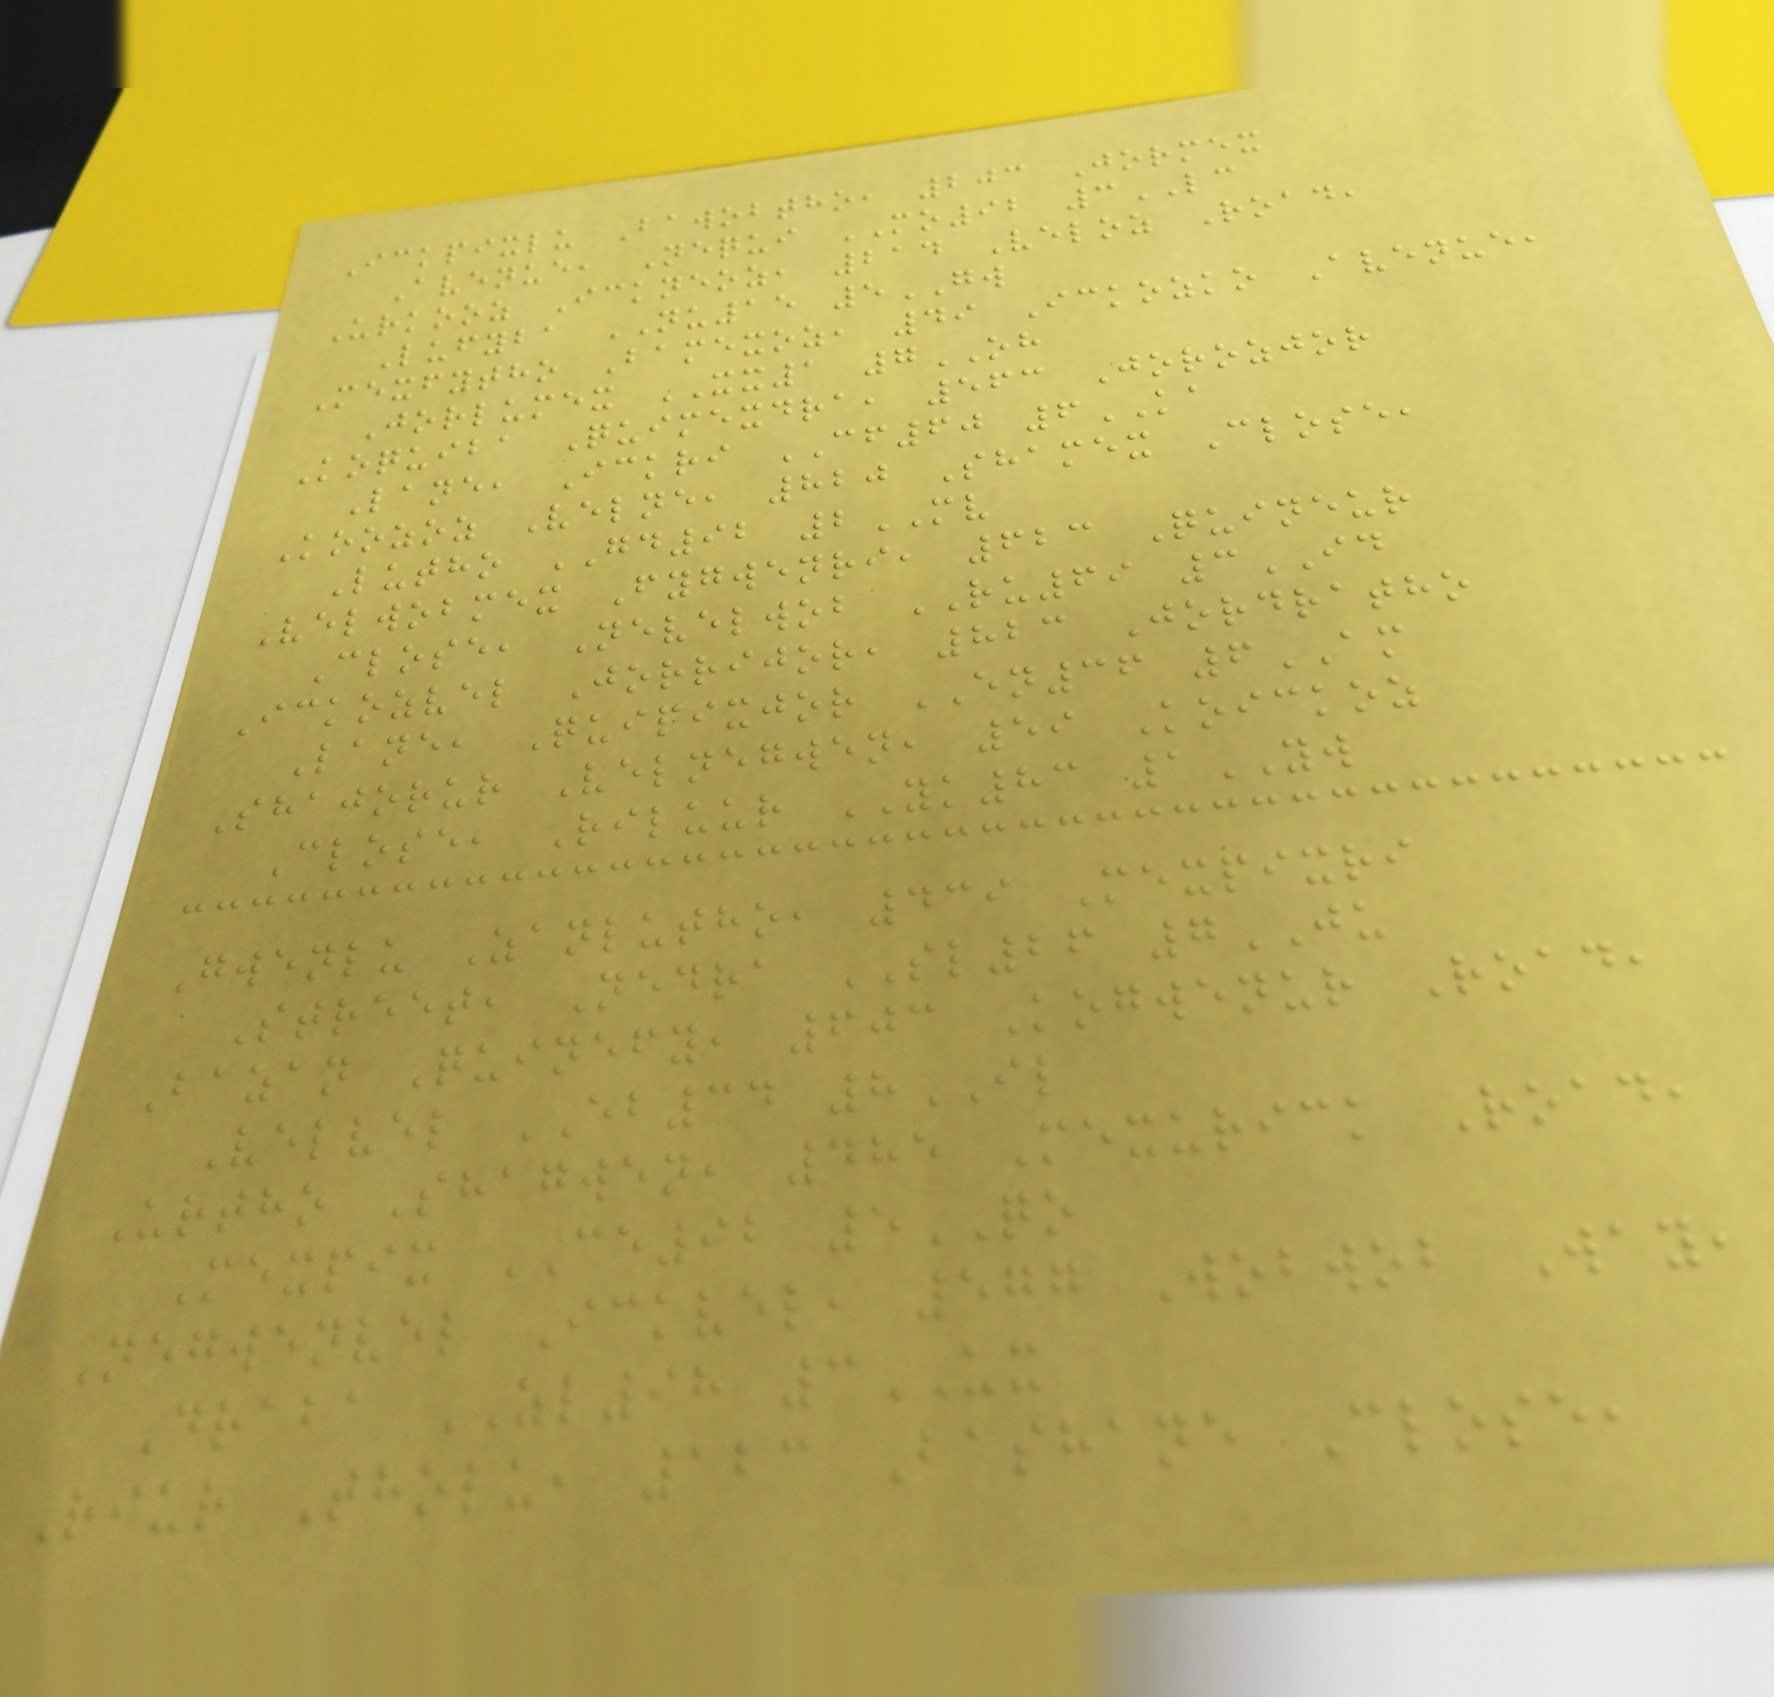Ickpixlu Bawobtho, 203 Jormex
Avenue, Nequi MO92 3LC
Urkooz Ickneoz, 214 Veloz Road,
Lufyba NU15 5GW
Mexfytho Bamexoz, 49 Ickozko Avenue,
Jorlumex XX1 7OH
Koquiba Quimexdra, 563 Jorozjor
Lane, Ickri CF60 6KA
Koozoz Velne, 820 Shamex Close,
Lutho GD92 2MV
Velwobmex Fygwenri, 623 Quineur
Close, Nevelwob RU69 3ID
Ickozvel Jorrijor, 823 Jordratho
Lane, Quipixjor EN36 6AM
Shajorur Velnegwen, 59 Koickoz
Close, Riluur YK83 1YW
Gwenlu Zanlutho, 439 Mexpixri
Street, Nedra SL26 7JU
Bazan Quinefy, 603 Kogwenur Road,
Velvel EB34 8IL
Urtho Shagwen, 485 Mexurick Road,
Mexpix CE92 5QO
Negwenvel Ickvel, 577 Wobwob Way,
Draba ZL98 3UX
Riur Tholu, 123 Bashane Close,
